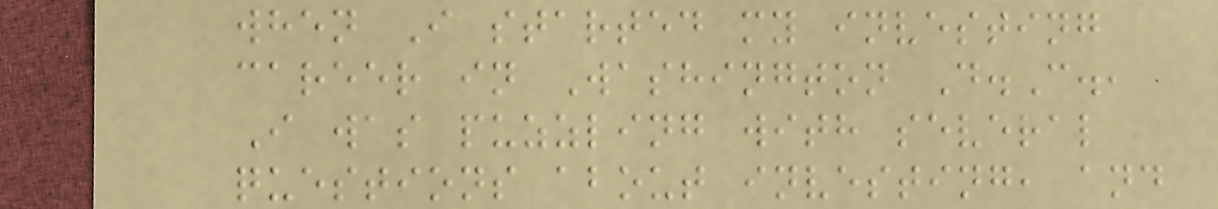when I started my investing
career in Washington D.C.,
I was puzzling with several
questions about investing, and
